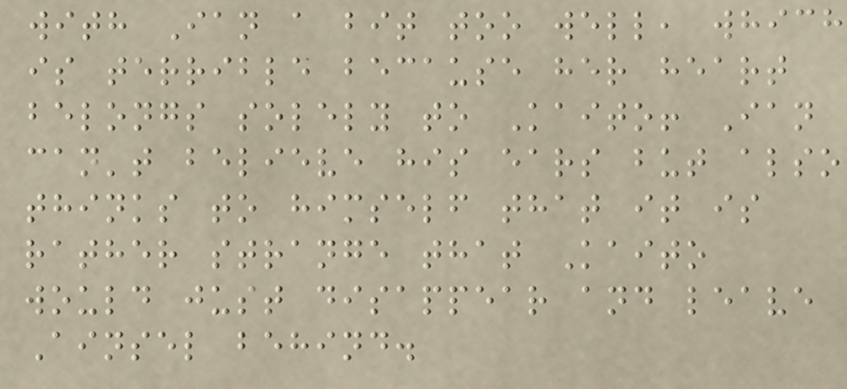with Ian a bit too well, which
is terrible because her heart
belongs solely to Kaito! Ian
can't believe his ears but also
thinks to himself that it is
rather strange that Kaito
would just disappear and leave
Ainsel behind.
